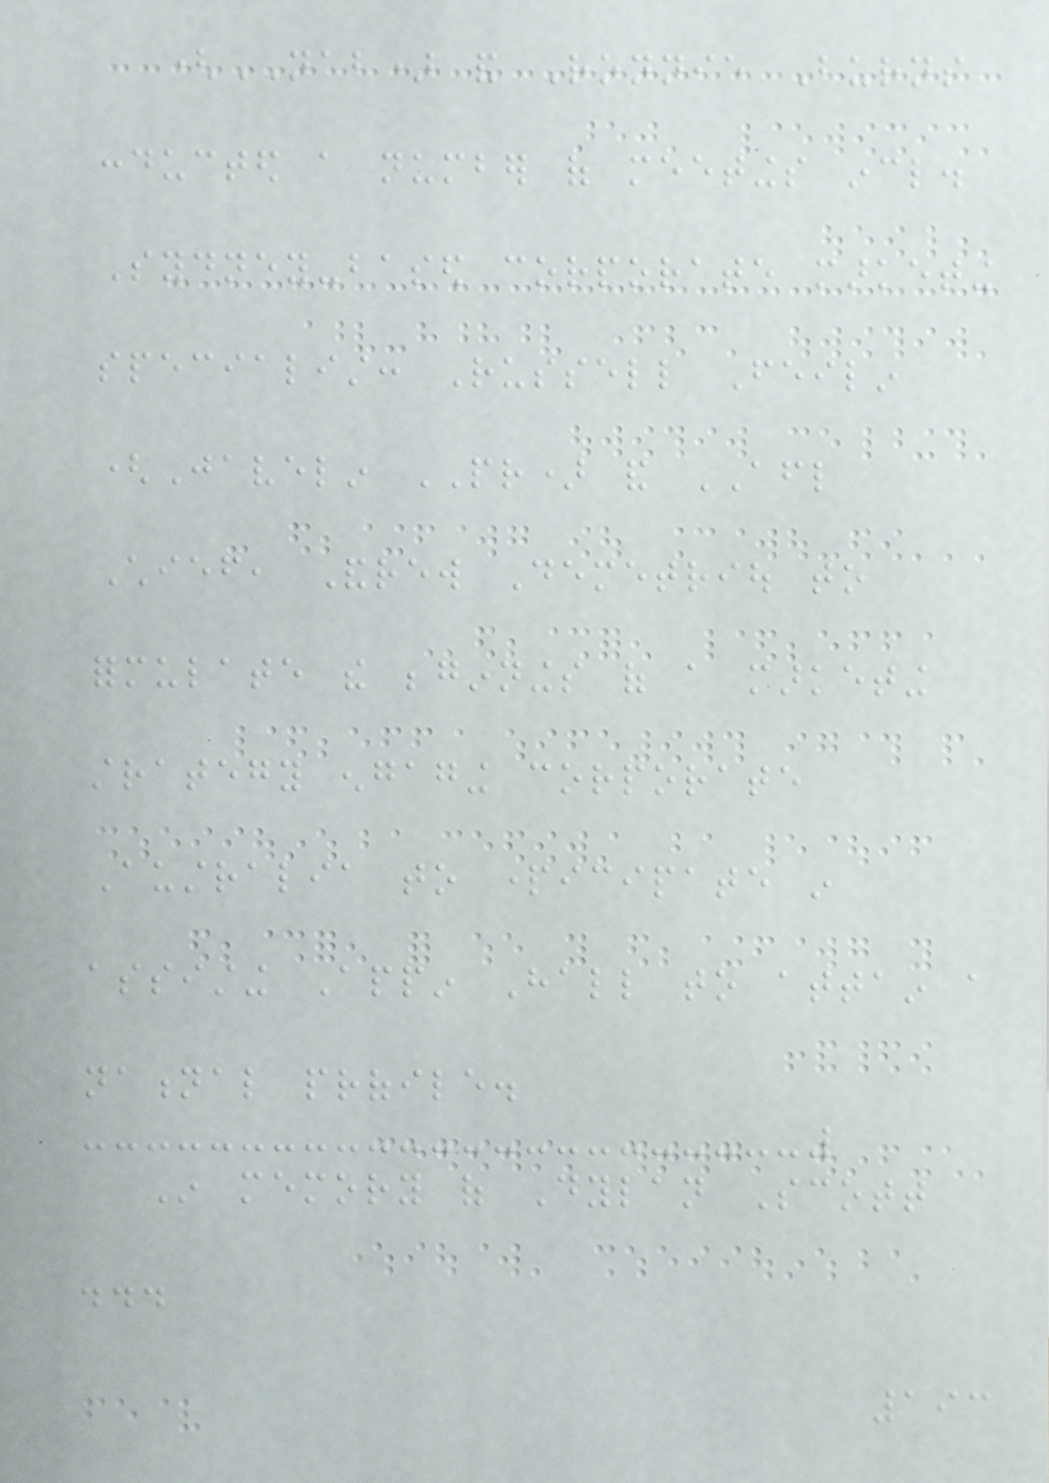(NAB) and Ronnie Burns
conducted a number of meetings incl.
Sydney-based corporate marketing
specialist: Russell Feilin
(Javelin PR) and AFL
Chief, Andrew Demetriou to
formulate the beginnings of a marketing
strategy engaging corporate
Australia to participate in
assisting Appin Hall to attain a
national profile.
In memory of Dylan Scott
...
193
